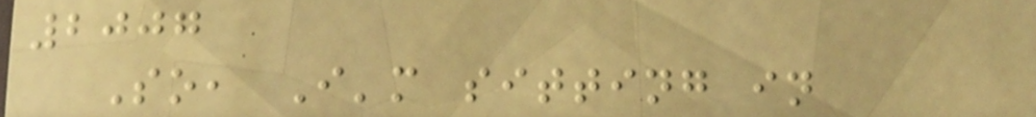2007
So, I'm sitting in
